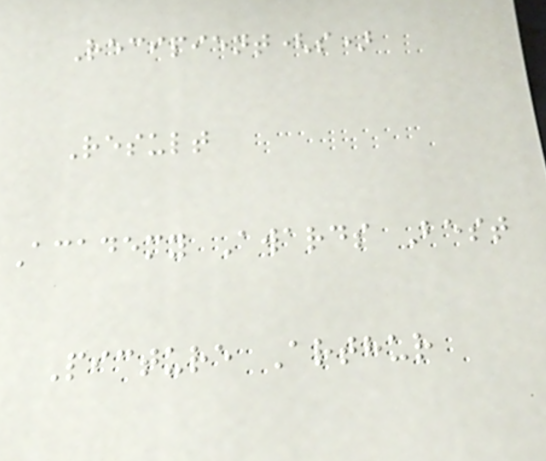Recipient(s)
Result
Academy Awards Best
Picture Arthur
